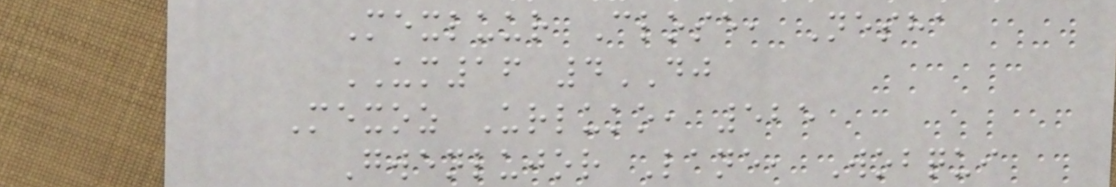Mexluur Close, Nesha
UM16 4DJ
Mexoz Urluko, 525
Gwenlujor Lane, Wobqui
